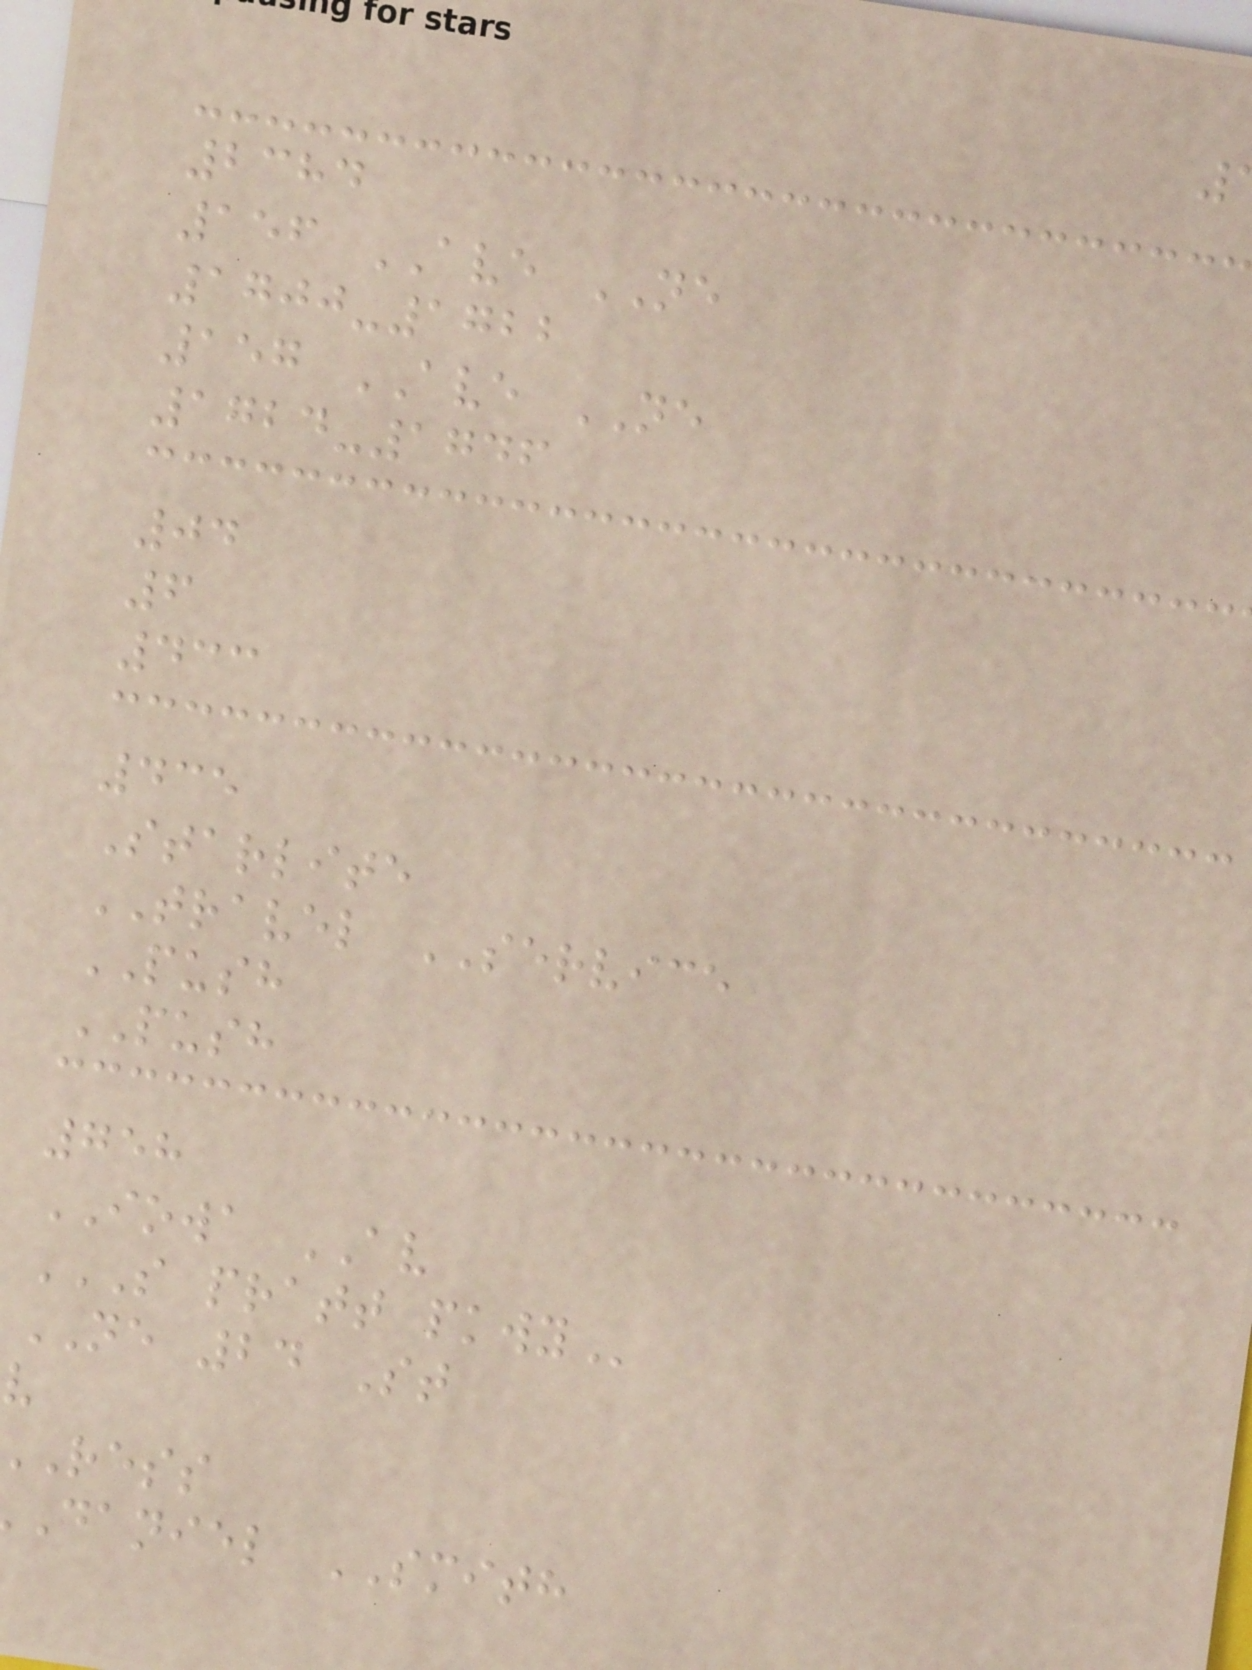2384
156 AVE NE
1700-1722
157 AVE NE
1724-1746
04
6
433
435
Starlite
TRAVEL SERVICE
PUSH
PUSH
758
IOWA AV
S PRATT PKWY
NE 24 St
v
ress
daniel SMITH
